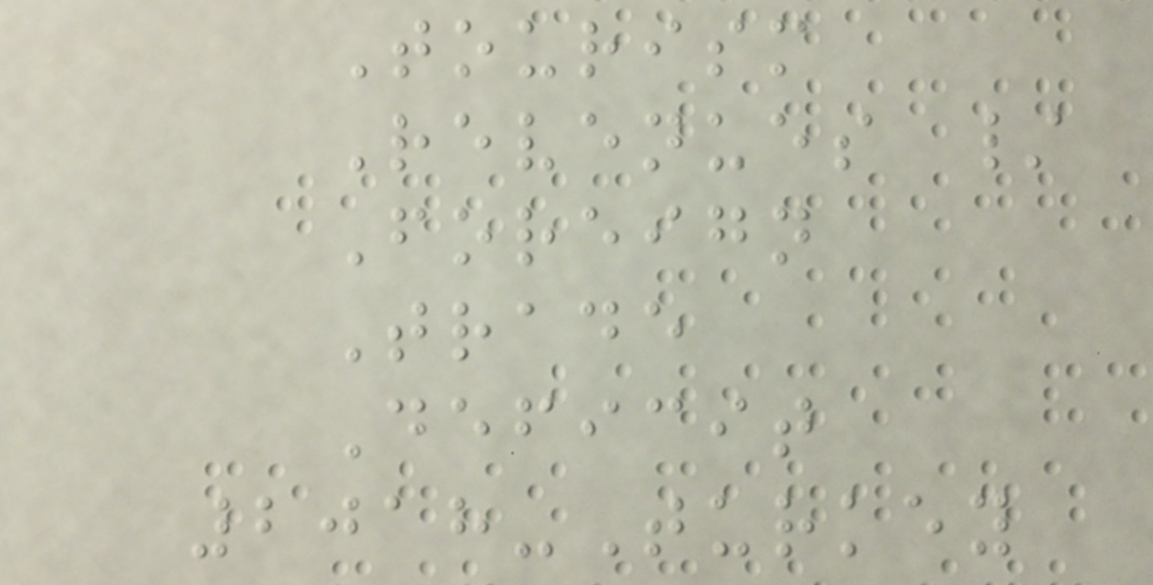Tourism
Revenues /
Foreign
Trade
Deficit
2018-Turkey
